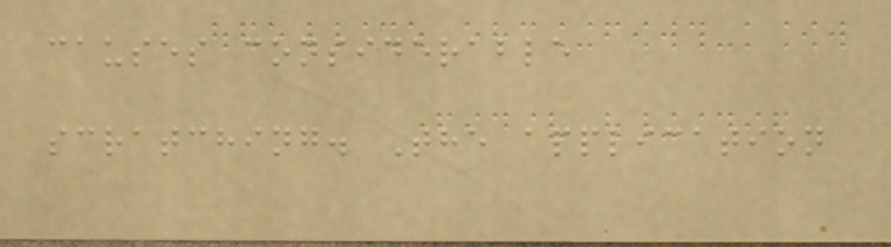causes considerable
scratching. The application
